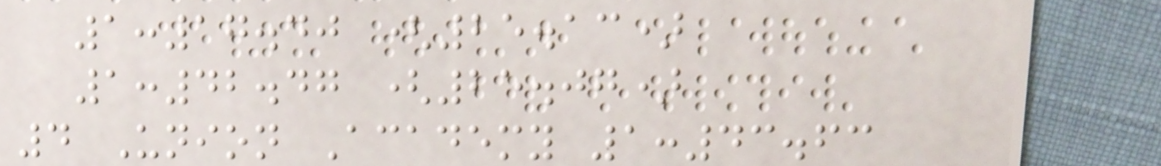1:17.40 (25.13)
1:42.47 (25.07)
4 Union Academy 1:43.63
